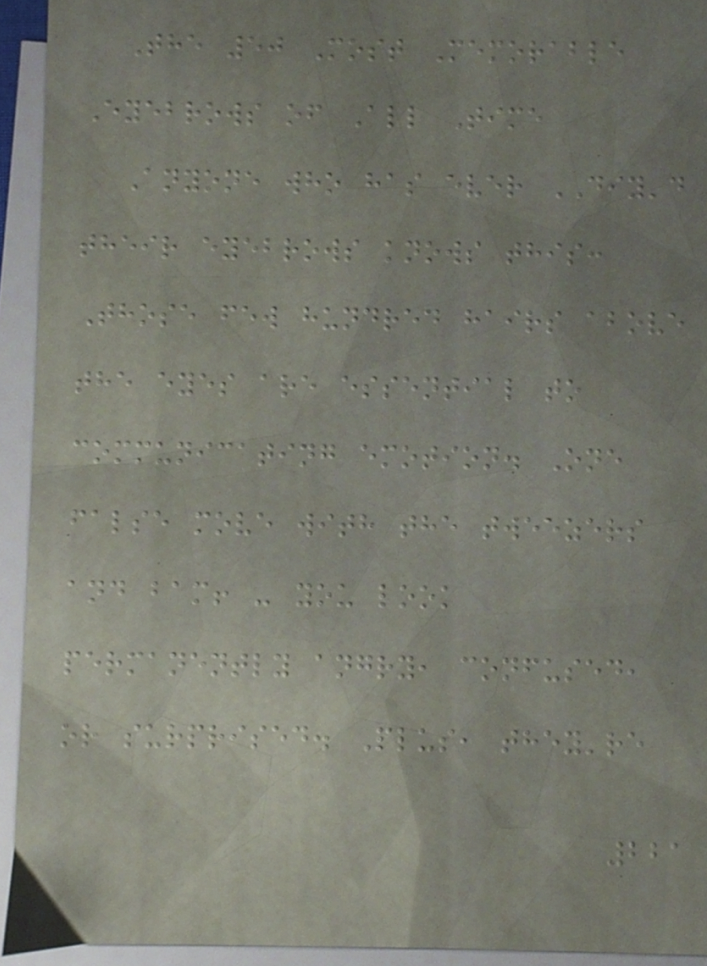The 50 Most Memorable
Eyebrows of All Time
Anyone who has ever DIY'd
their eyebrows knows this:
Those few hundred hairs above
the eyes are essential to
communicating emotion. One
false move with the tweezers
and bam! - you look
permanently angry, confused,
or surprised. Plus, they're
221
